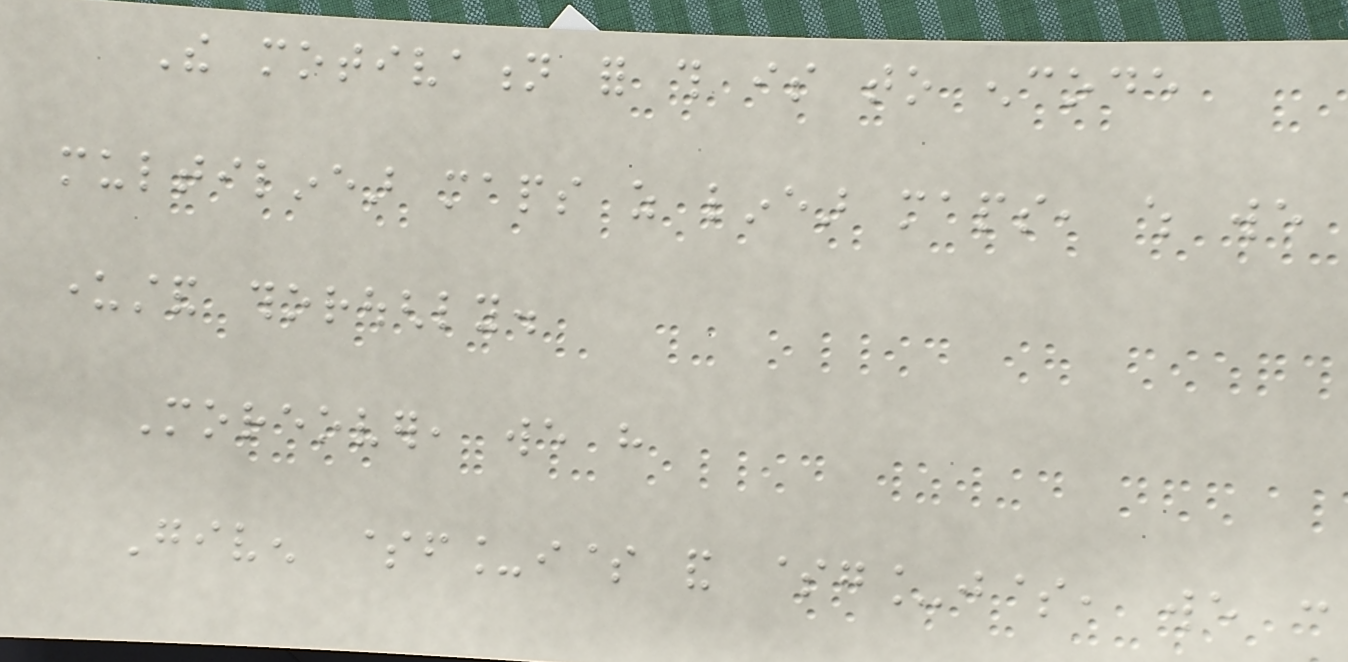The motivation for this is to encode
multilinear maps as linear maps, which we
understand thoroughly.
Moreover, we have
Given $f_i$ and $g_j$, we can
